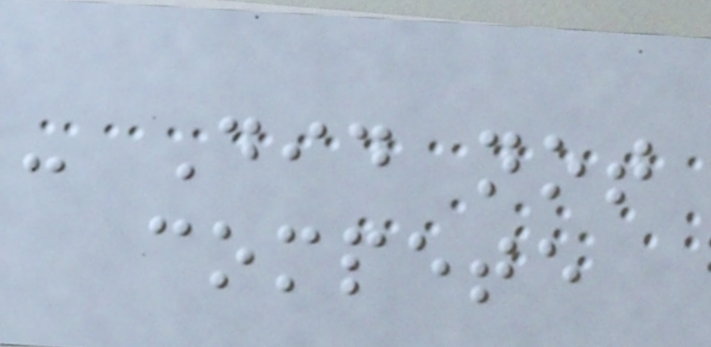- Did not
compete
